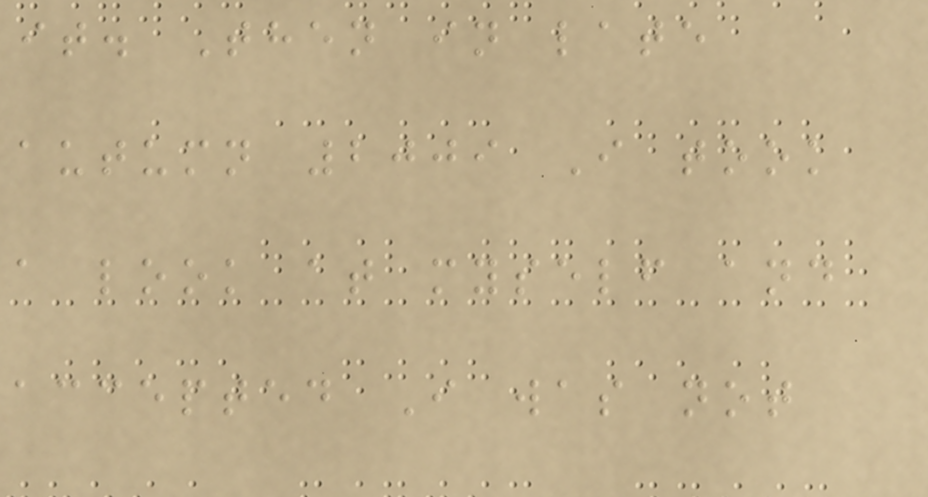it. Then in late
autumn 2009 I took
a look at myself and
accepted I was not
